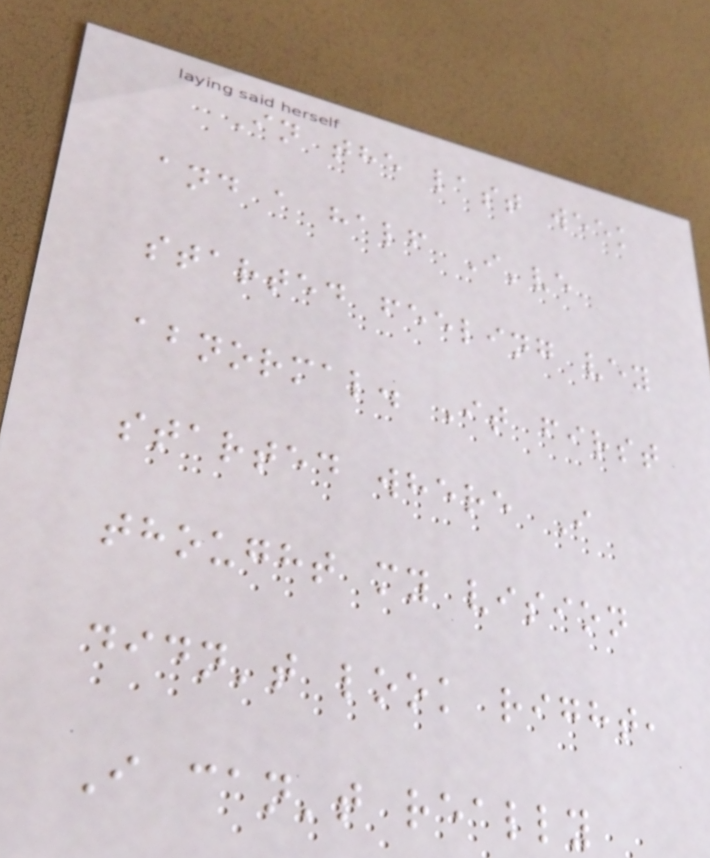In the last week
and a half I've
started feeling vey
abnormal. It first
started where I
thought my vision
didn't look right,
I can't really
